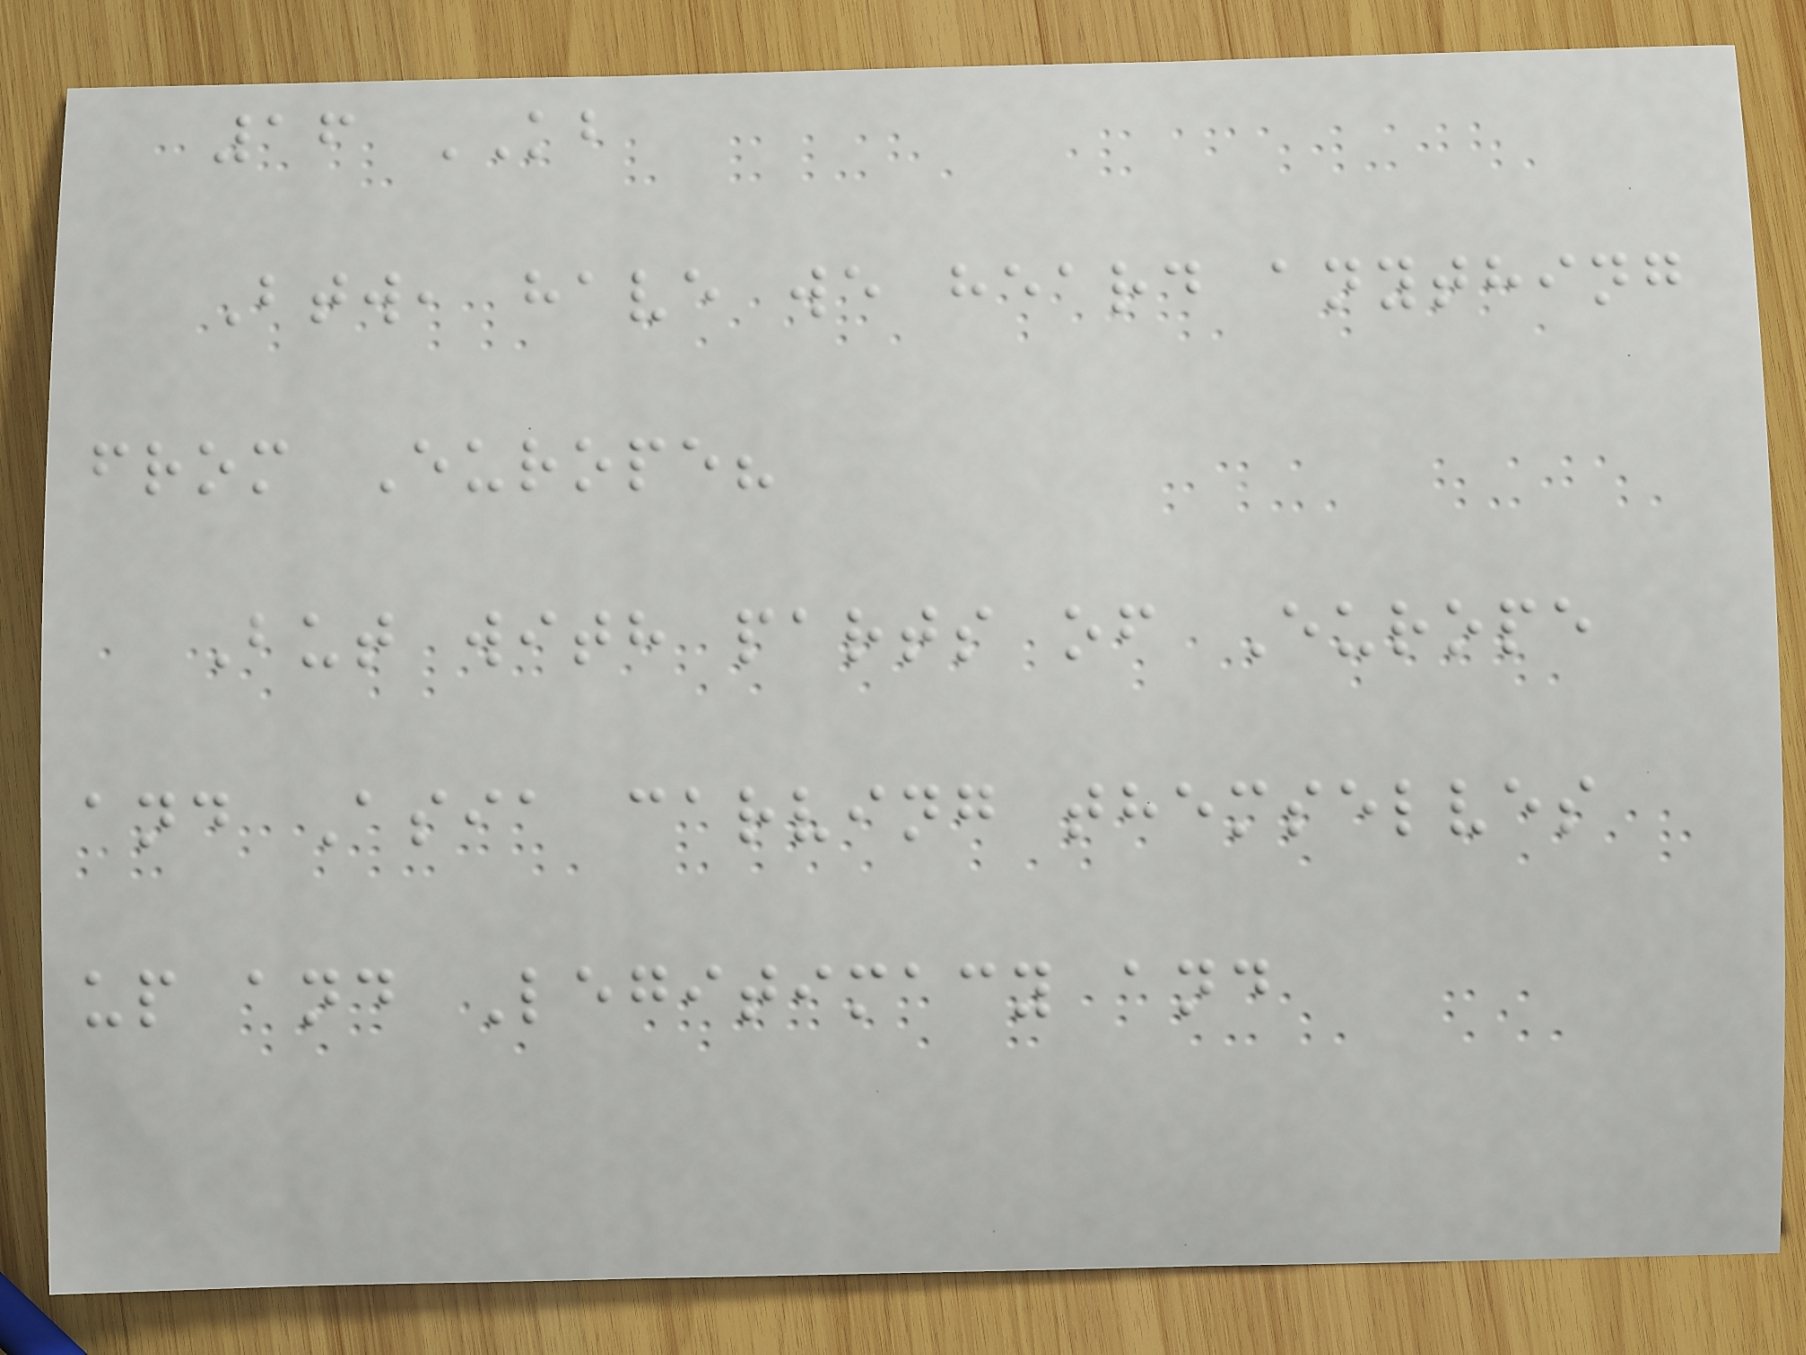16 KB
Btw, have we heard anything
from Europe?
But with parts of Europe
and Asia carving themselves
up and Legitimacy and
